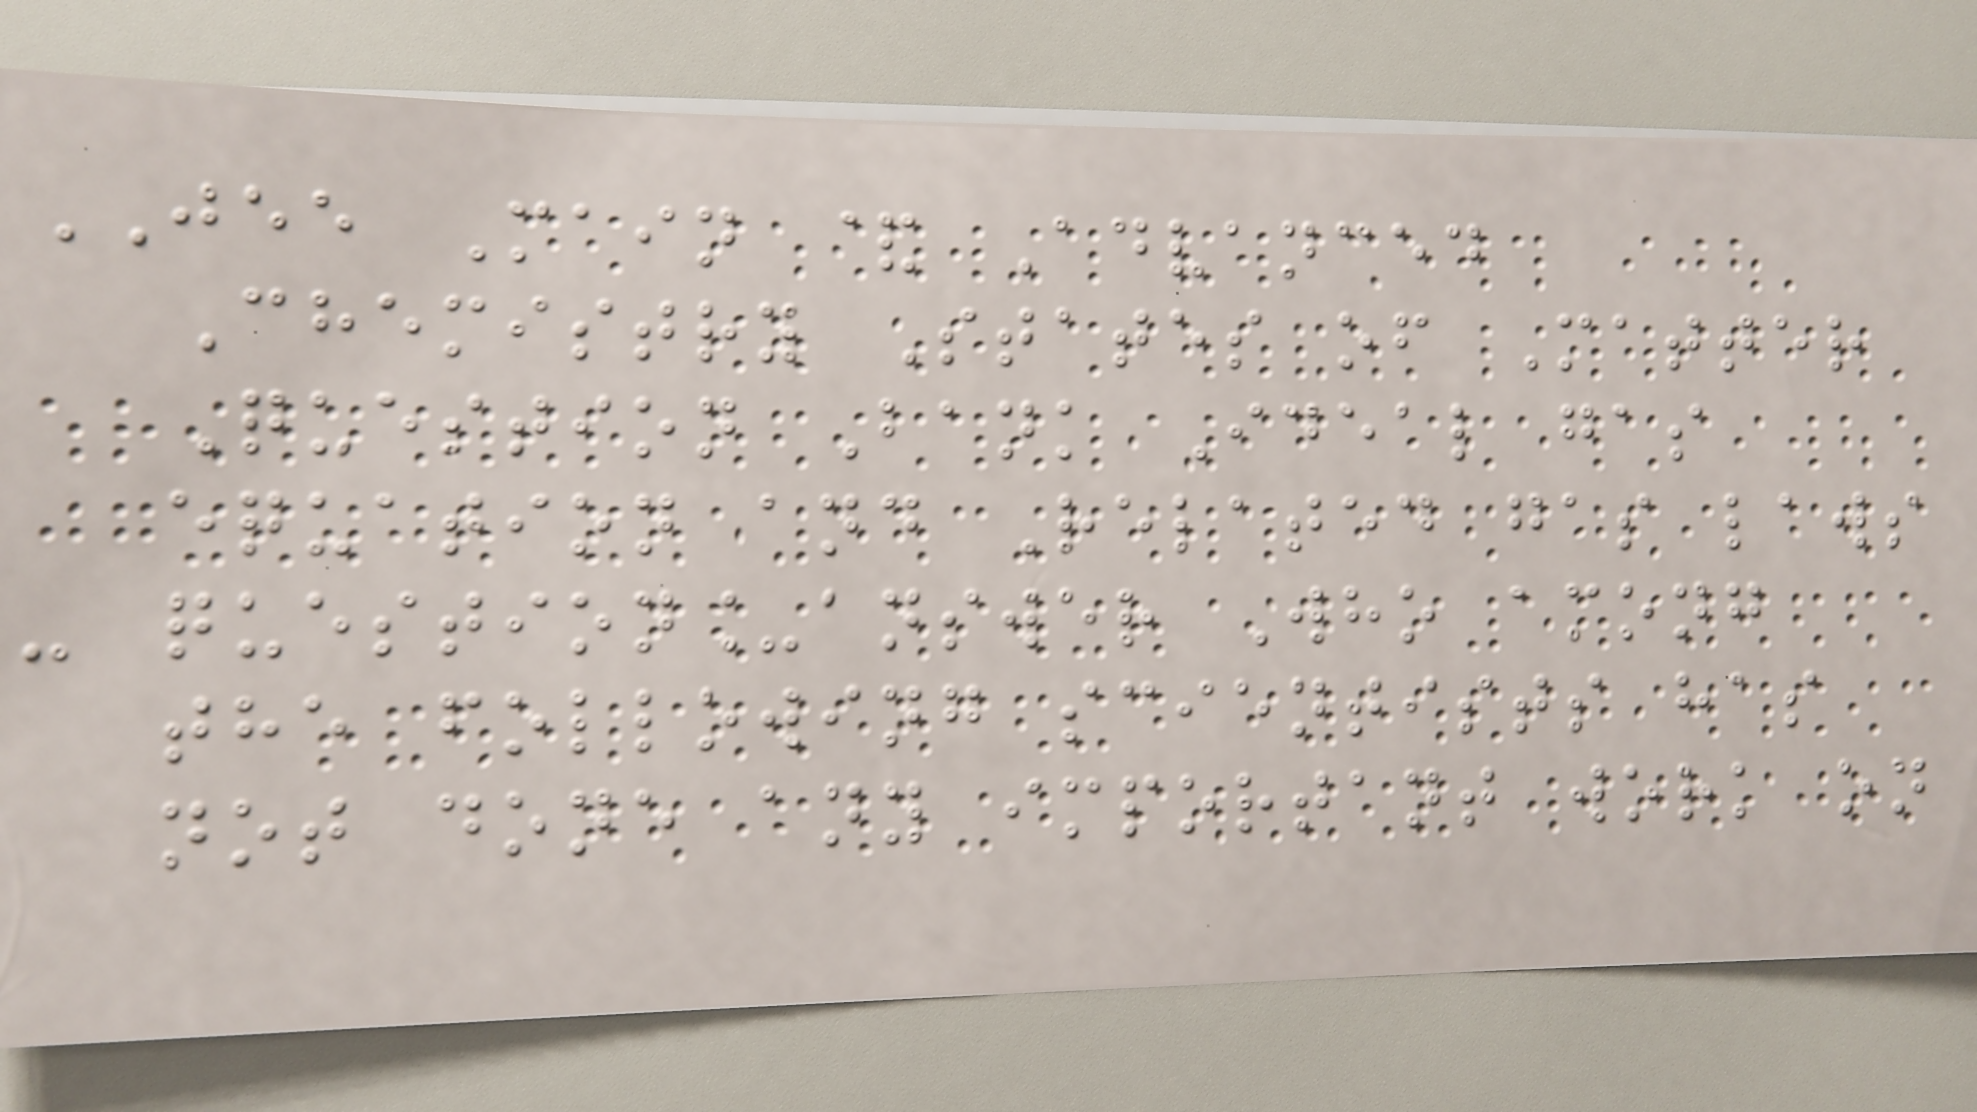JEE Main & Advanced
Chemistry States of Matter
Question Bank Ideal gas
equation and Related gas laws
- question_answer Who among
the following scientists has
not done any important work on
